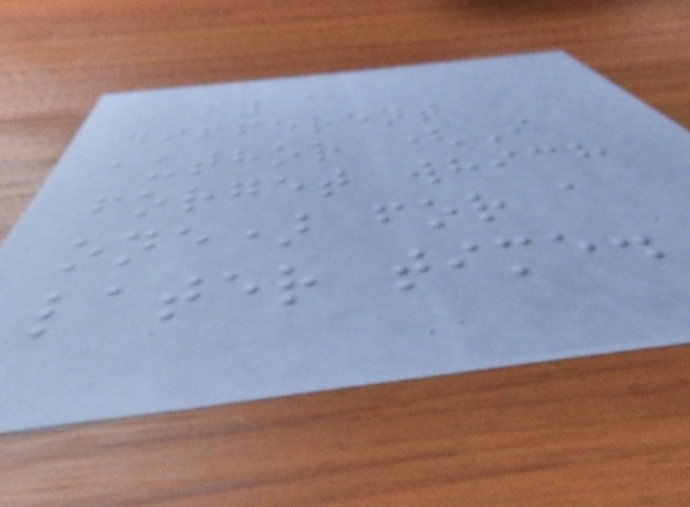by a
different
author (I
forget which
one) for a
later time.
